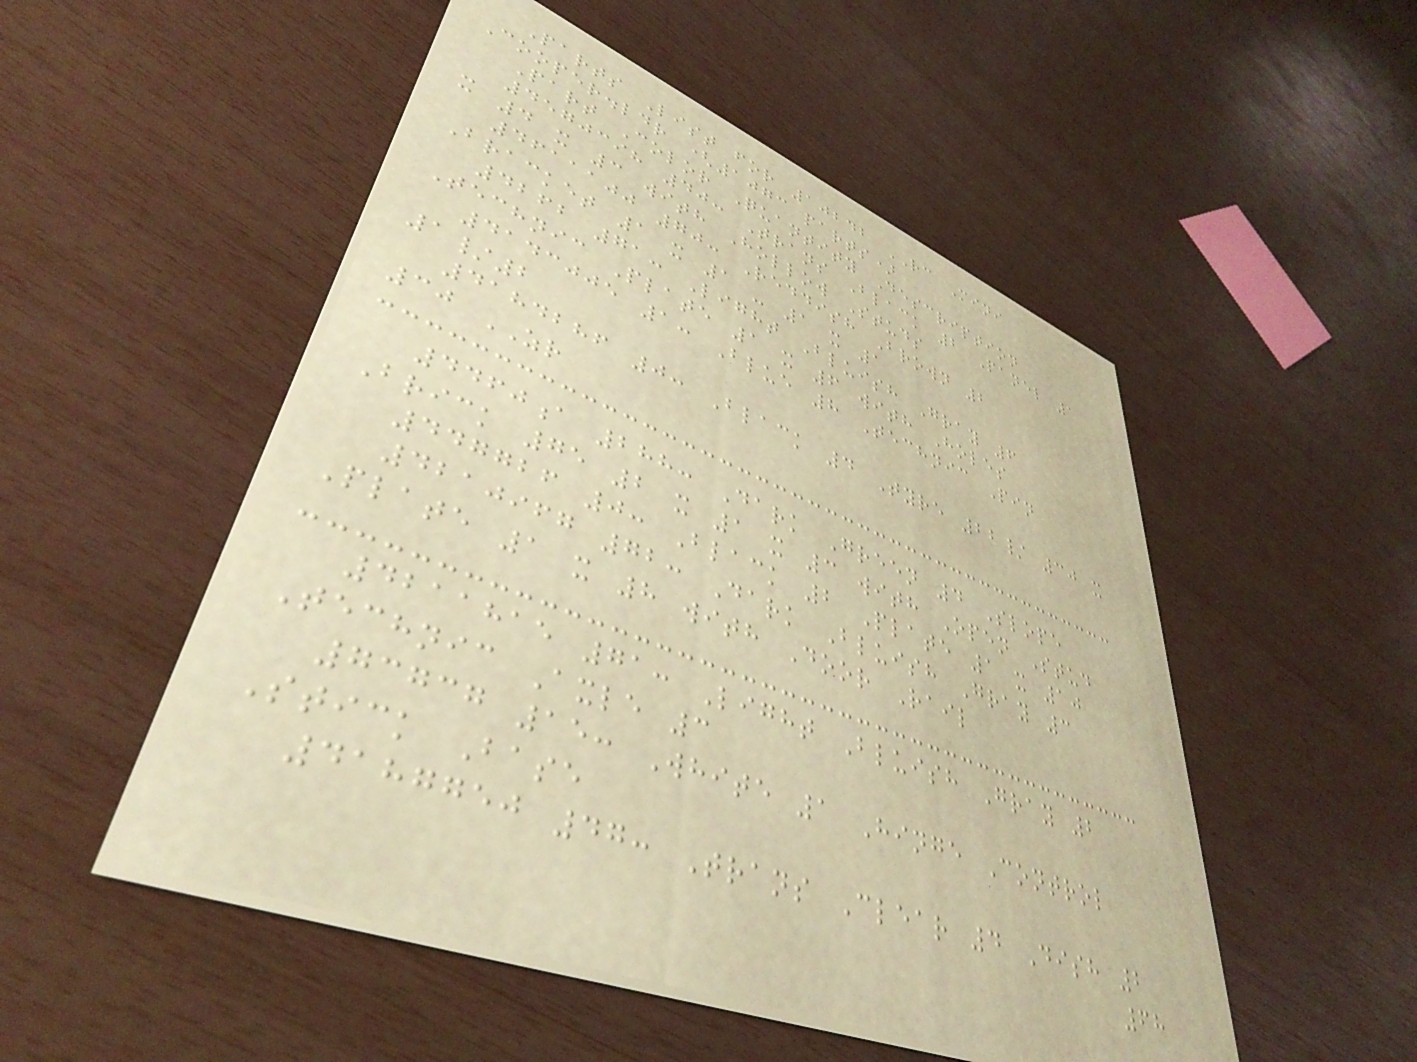Parts List for 10242 RC Mini
Cooper.ldr (1073 parts)
Part Color Quantity Description
4570398 40: Trans Black 2 Panel 1
x 4 x 3 with Hollow Studs
4611100 70: Reddish Brown 2
Bracket 1 x 1 - 1 x 1
4262 71: Light Bluish Gray 6
Technic Plate 1 x 6 with Holes
4143005 1: Blue 8 Technic Pin
1/2
4184286 0: Black 4 Tyre 22/ 30 x
30 ZR
4460a 288: Dark Green 4 Slope
Brick 75 2 x 1 x 3 with Open Stud
447726 0: Black 2 Plate 1 x 10
4210967 72: Dark Bluish Gray 3
Plate 1 x 8 with Door Rail
4211815 71: Light Bluish Gray 2
Technic Axle 3
73737 15: White 1 Hinge Control
Stick Base
4187750 47: Trans Clear 4 Dish 2
68
